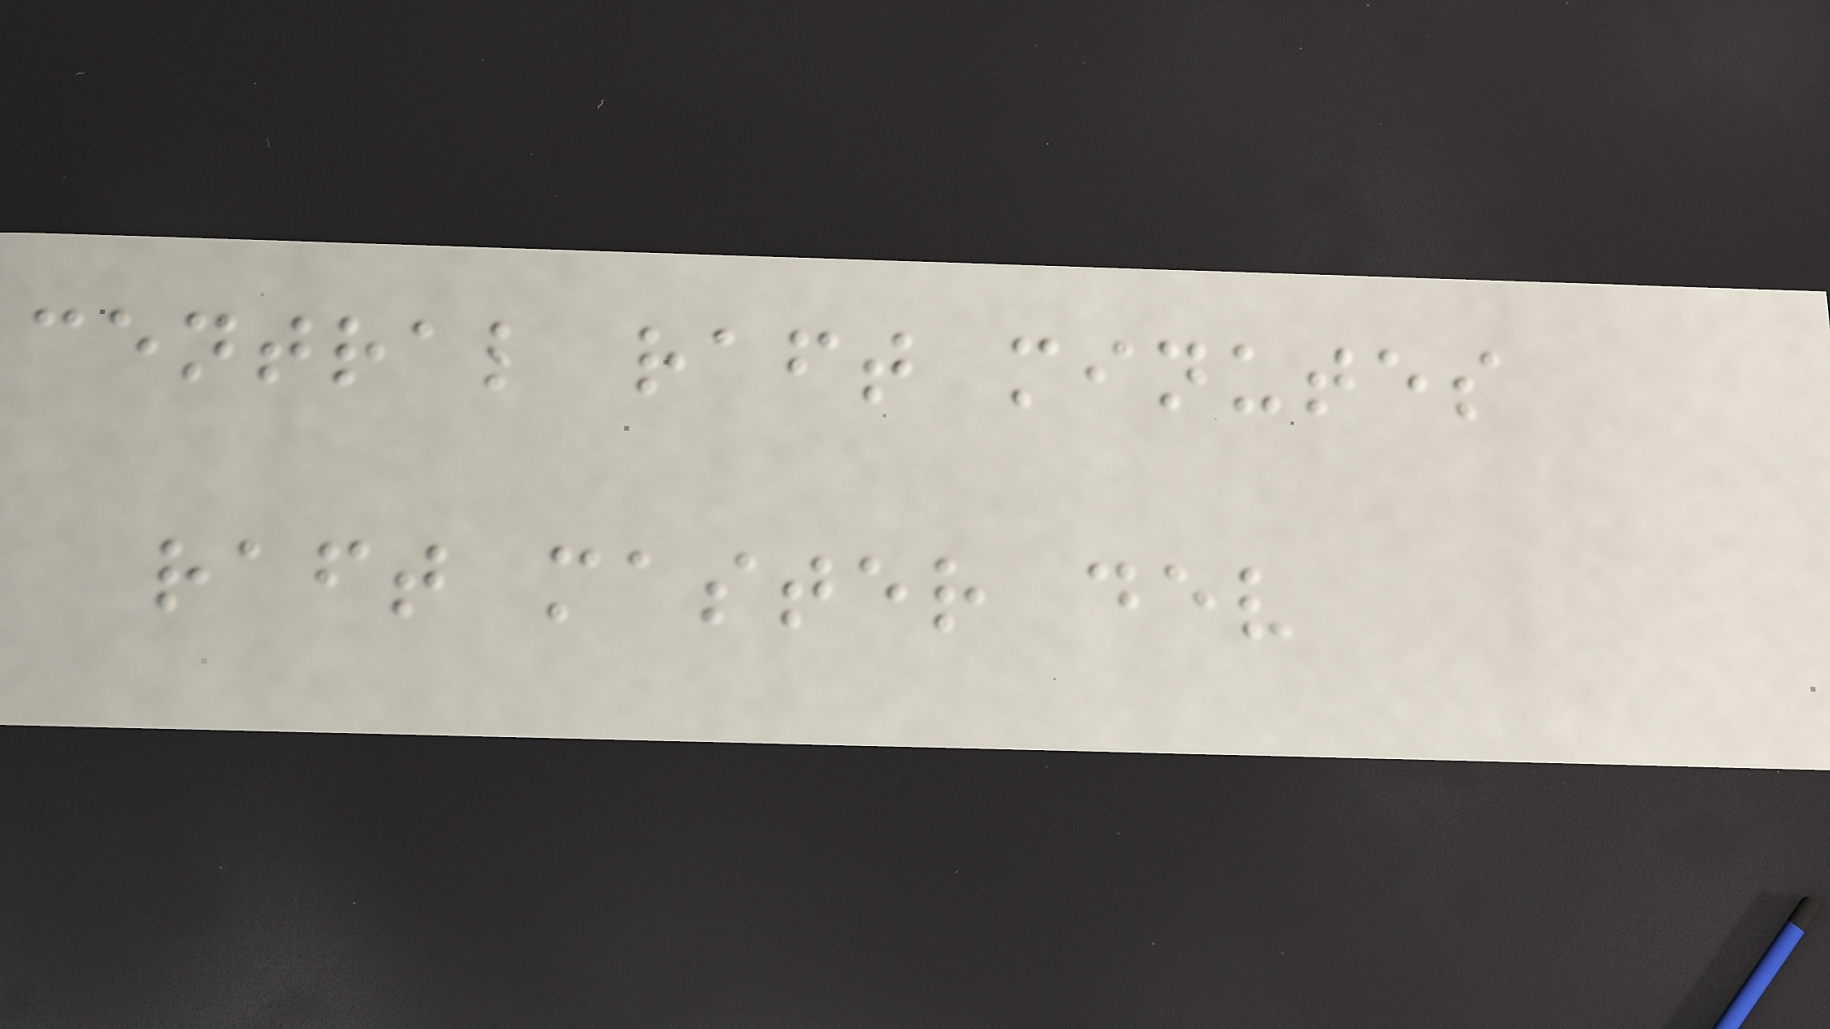central raft minutes
raft master dev
